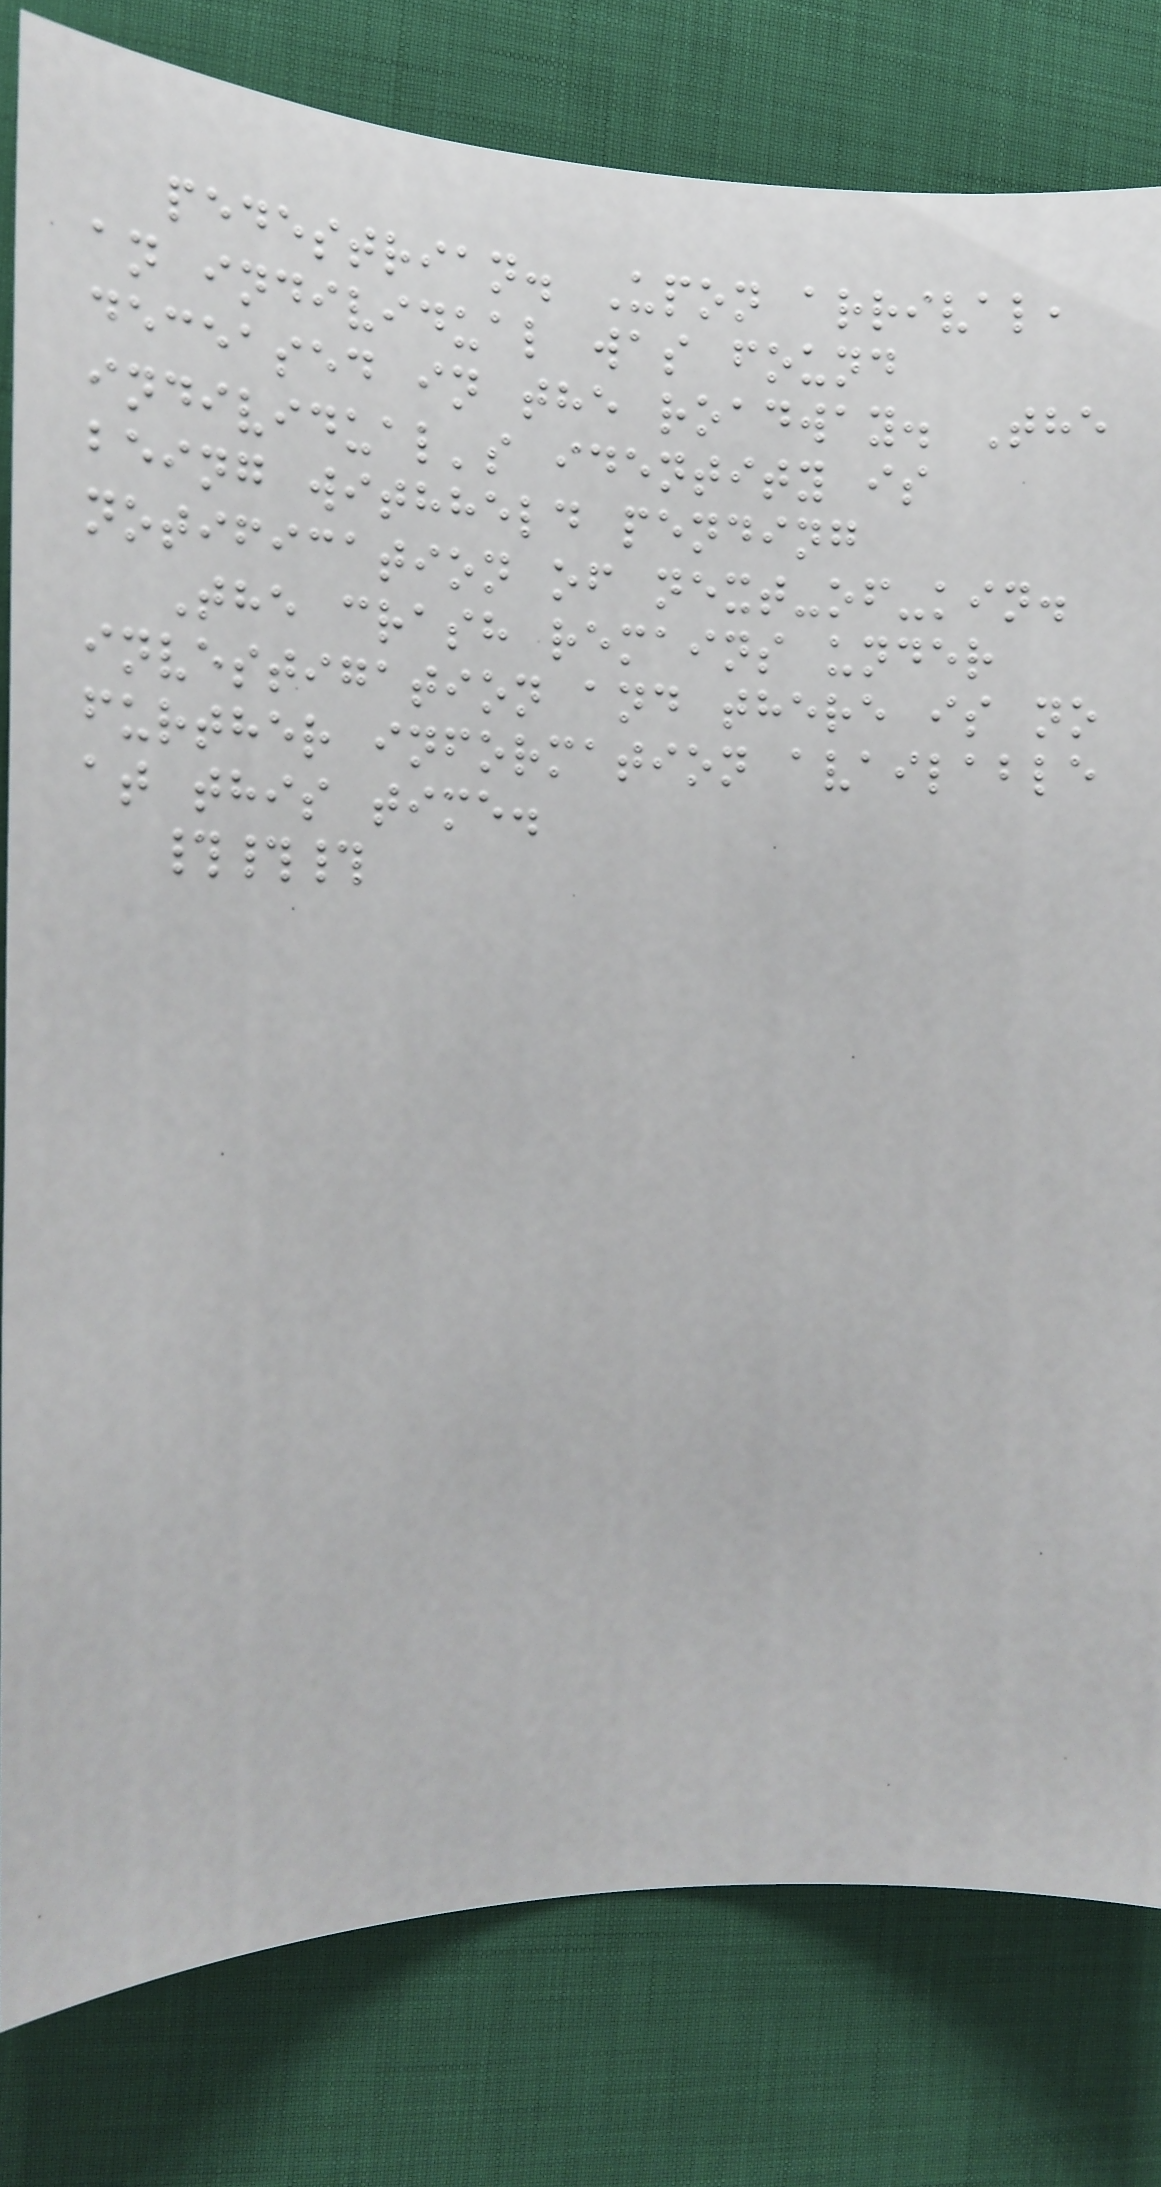pedestrian. Upon arrival,
an individual was found
deceased in the roadway. The
individual's identity is
being withheld pending
notification of next-of-kin.
The crash remains under
investigation and there is no
further information available
at this time.
###
